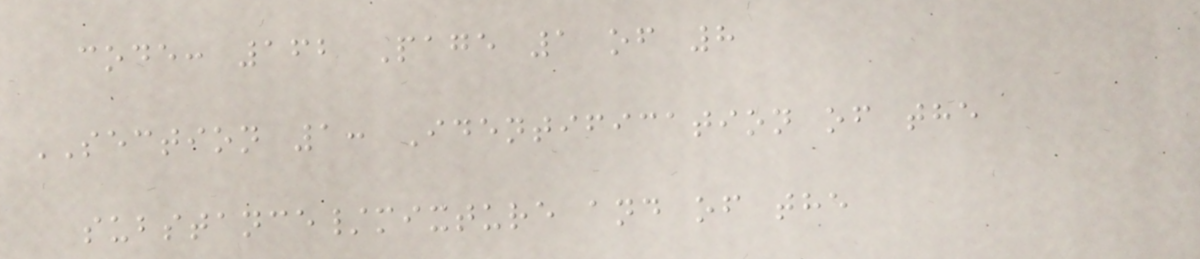code: 162 Page 1 of 8
SECTION 1: Identification of the
substance/mixture and of the
